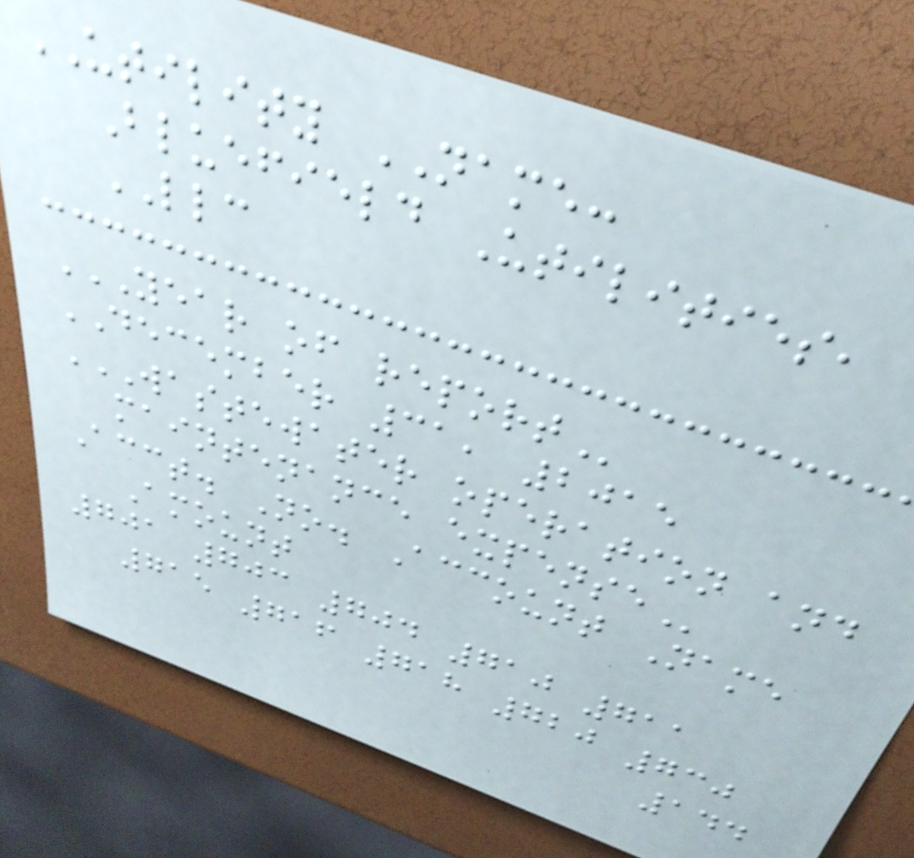UTILITY NAME:
Bluefield Utilities,
LLC
YEAR OF REPORT
DECEMBER 31, 2015
WASTEWATER OPERATION AND
MAINTENANCE EXPENSE
Acct. No. Account Name
Amount
701 703 704 710 711
715 716 718 720 730
144
